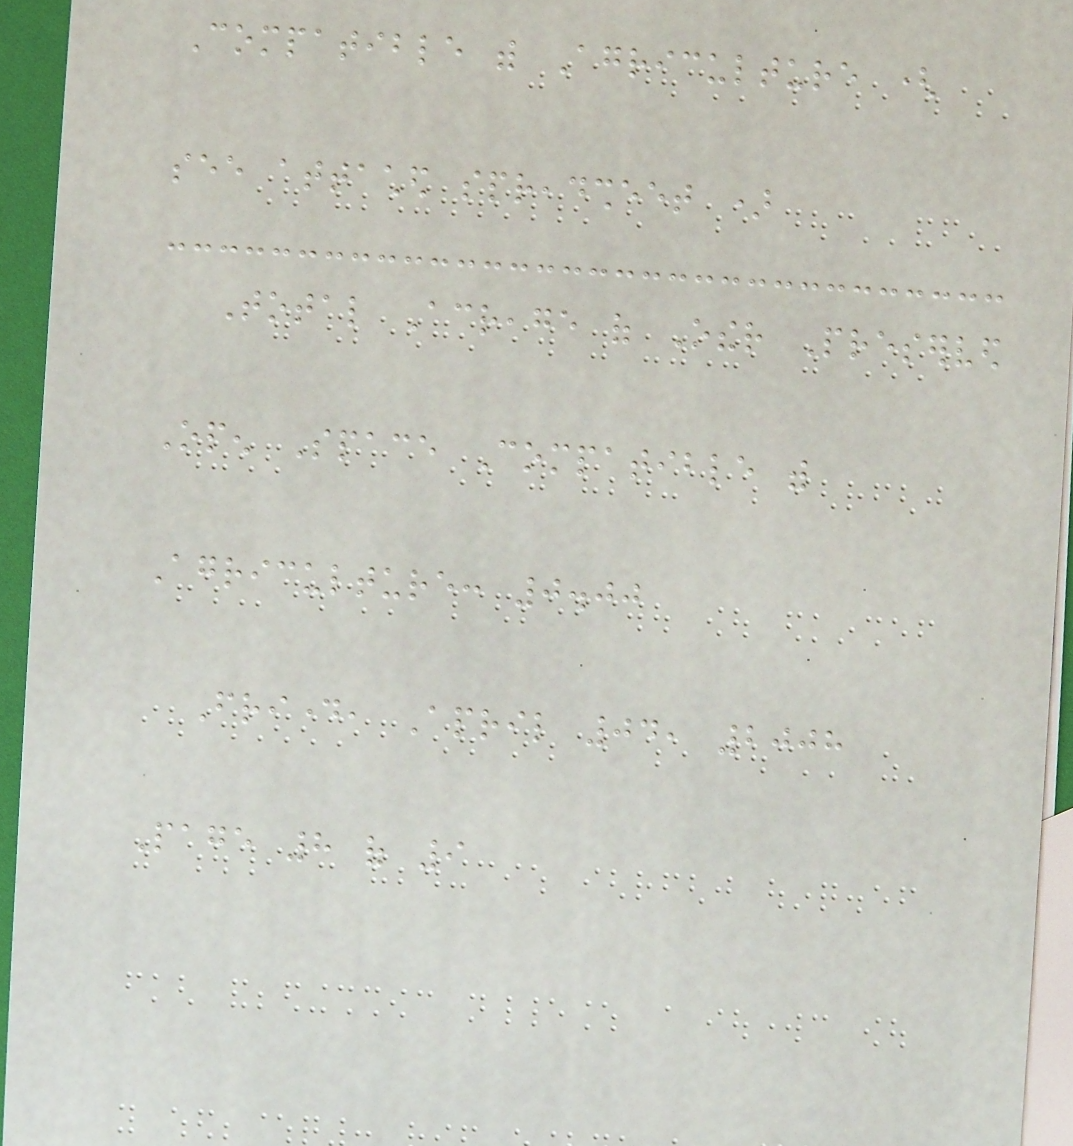Compatible with Agriculture (
see attached spreadsheet )
Total Acreage of Other Preserved
Open Space Compatible with
Agriculture: 0.00
Friday, April 04, 2008
Page 8 of 9
